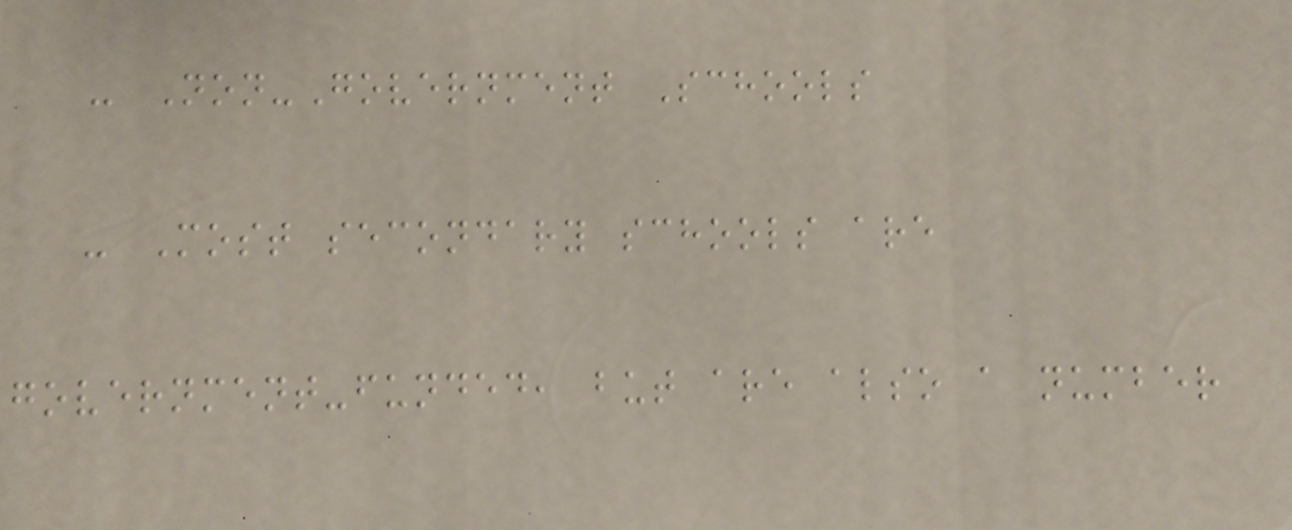- Non-Government Schools
- Most secondary schools are
government-funded, but are also a number
